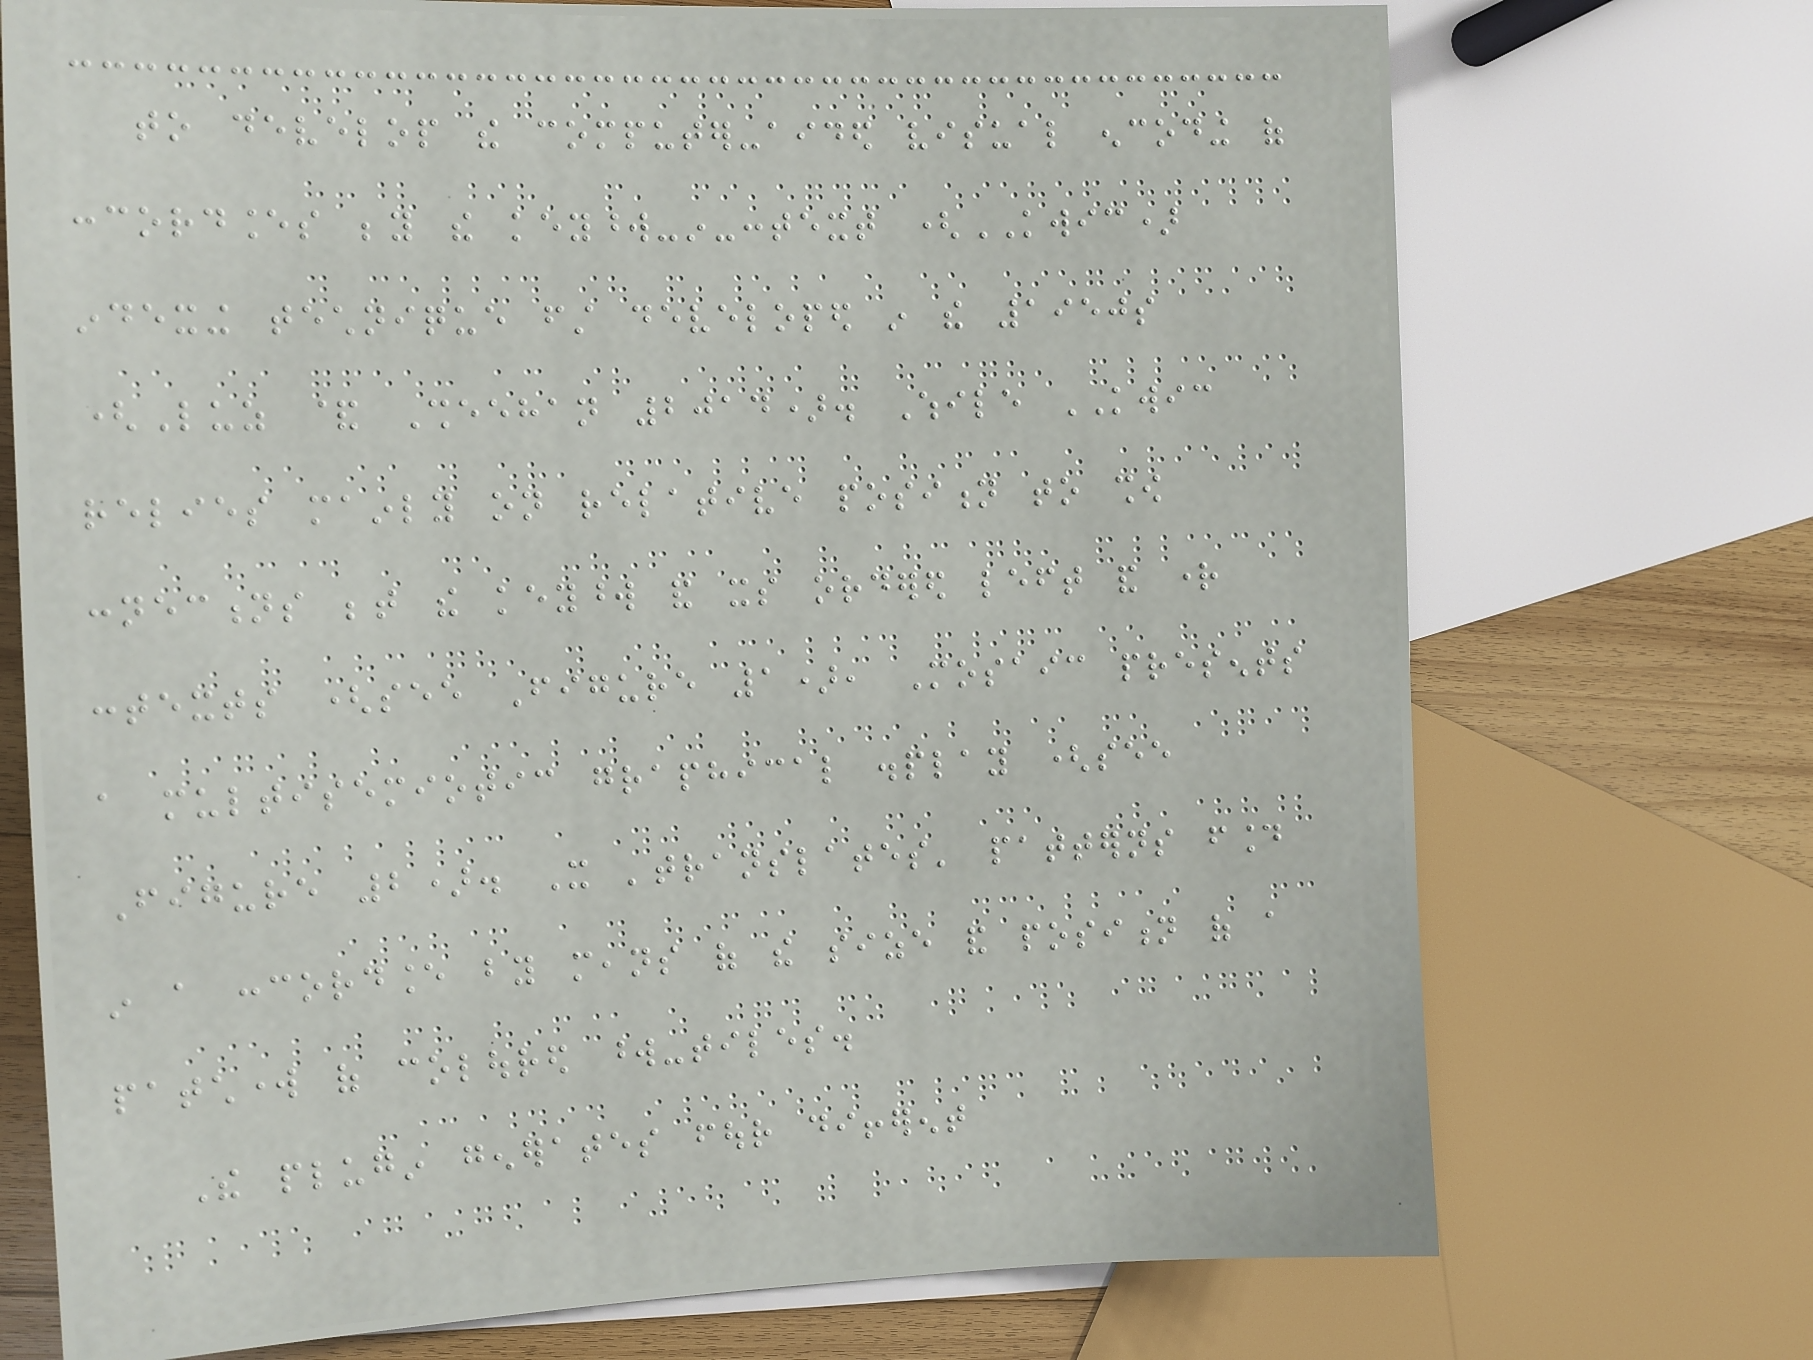to develop the computer-aided visual encoding of
concordances beyond the keyword-in-context (KWIC)
indexing technique first developed in the 1950s
(Luz & Sheehan 2014). While KWIC
relies mainly on relative position to show
connections between the keyword and its ordered left and right
contexts (see Figure 1), Mosaic presents
a multisemiotic graphical display (see
Figure 2). It 'translates' patterns found
in a concordance by means of the size and position of a
patchwork of coloured word-tiles.
The plugin generates four different
